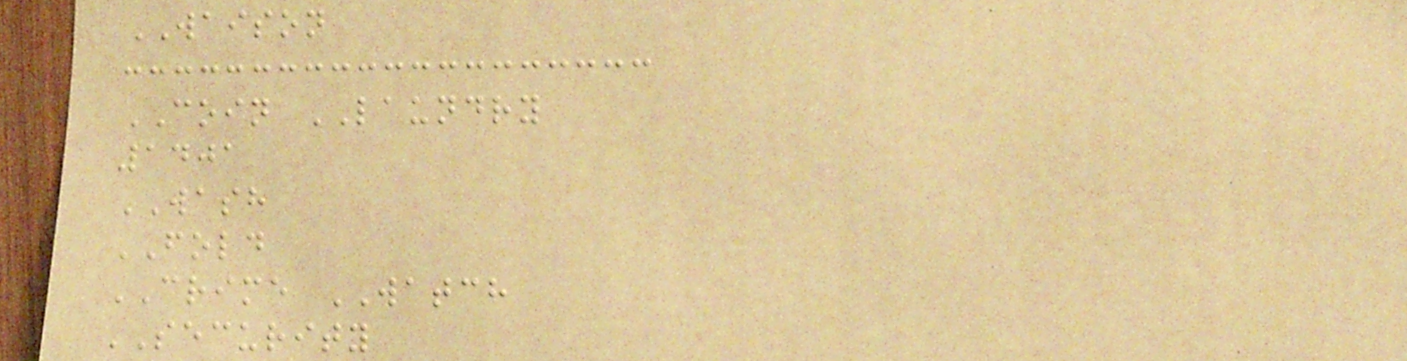WAISON
COIN LAUNDRY
1401
WASH
FOLD
CRIME WATCH
SECURITY
